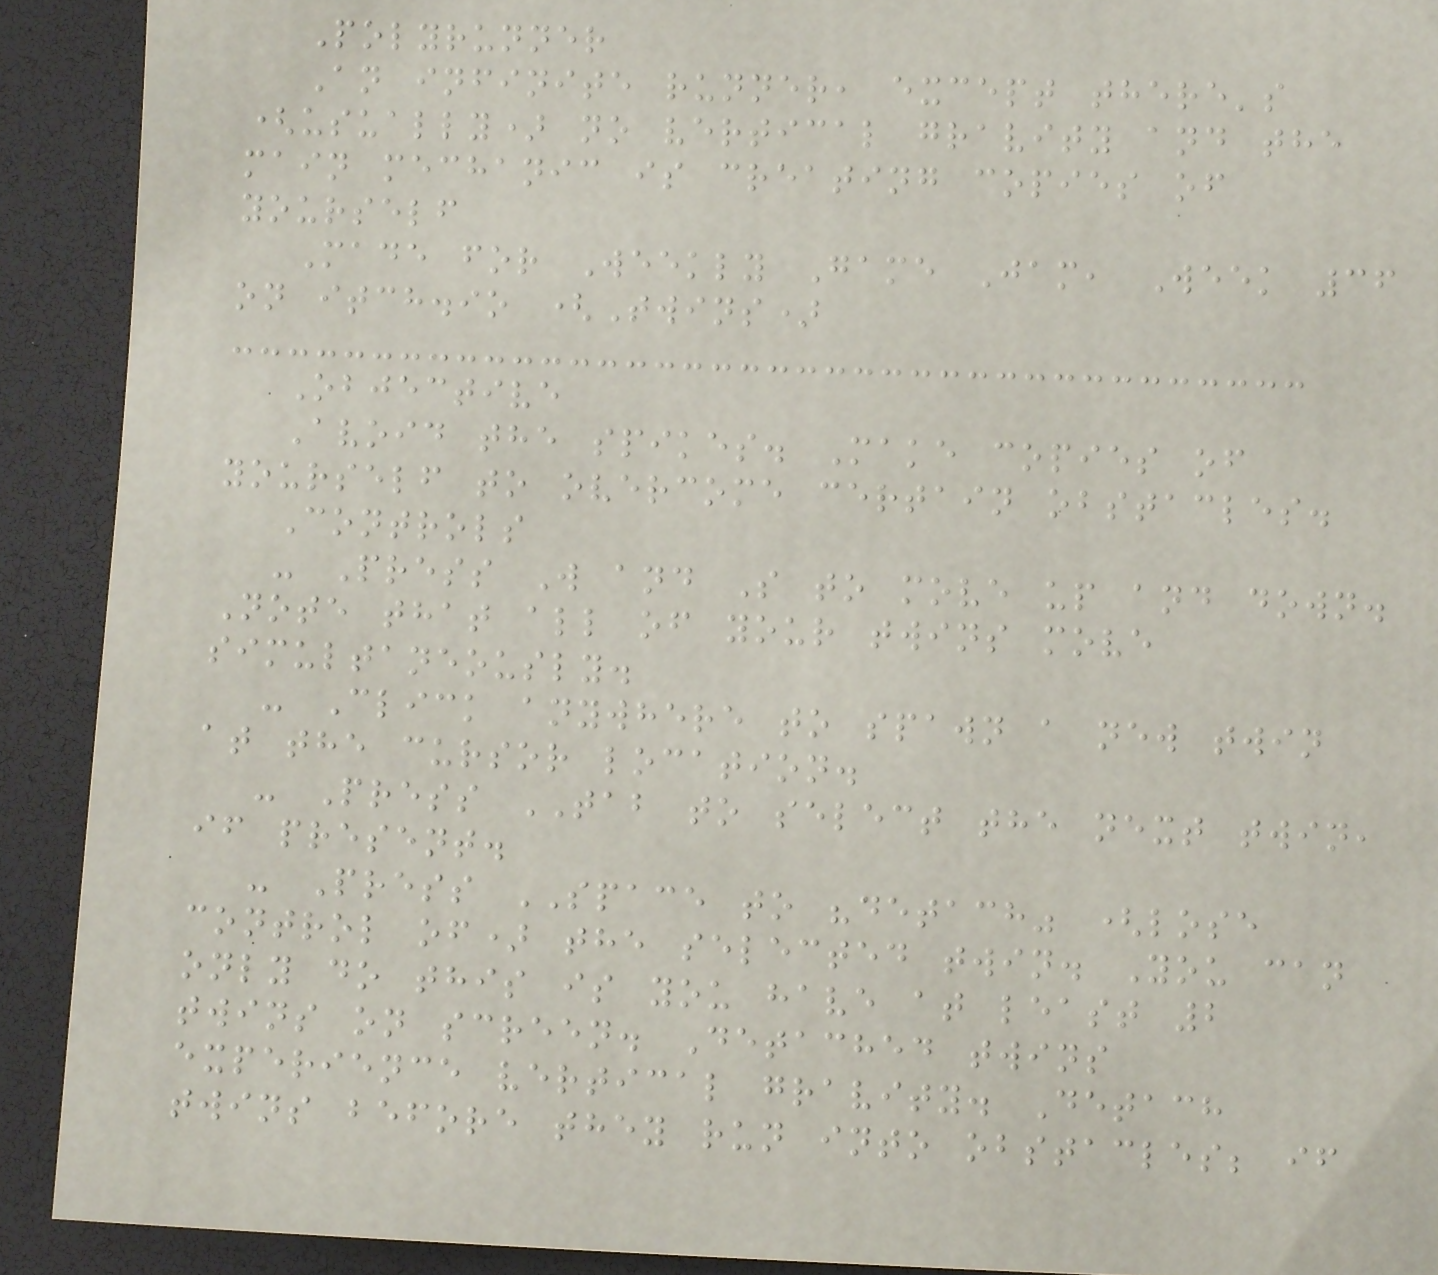Polyrunner
An infinite runner, except there's
(usually) no vertical gravity and the
main mechanic is creating copies of
yourself
Made for Weekly Game Jam, Week 36
on itch.io (Twins)
Objective
Avoid the spikes. Make copies of
yourself to overcome certain obstacles.
Controls
- Press W and S to move up and down.
Note that all of your twins move
simultaneously.
- Click anywhere to spawn a new twin
at the cursor location.
- Press TAB to select the next twin,
if present.
- Press SPACE to "detach" (lose
control of) the selected twin. You can
only do this is you have at least 2
twins on screen. Detached twins
experience vertical gravity. Detach
twins before they run into obstacles; if
